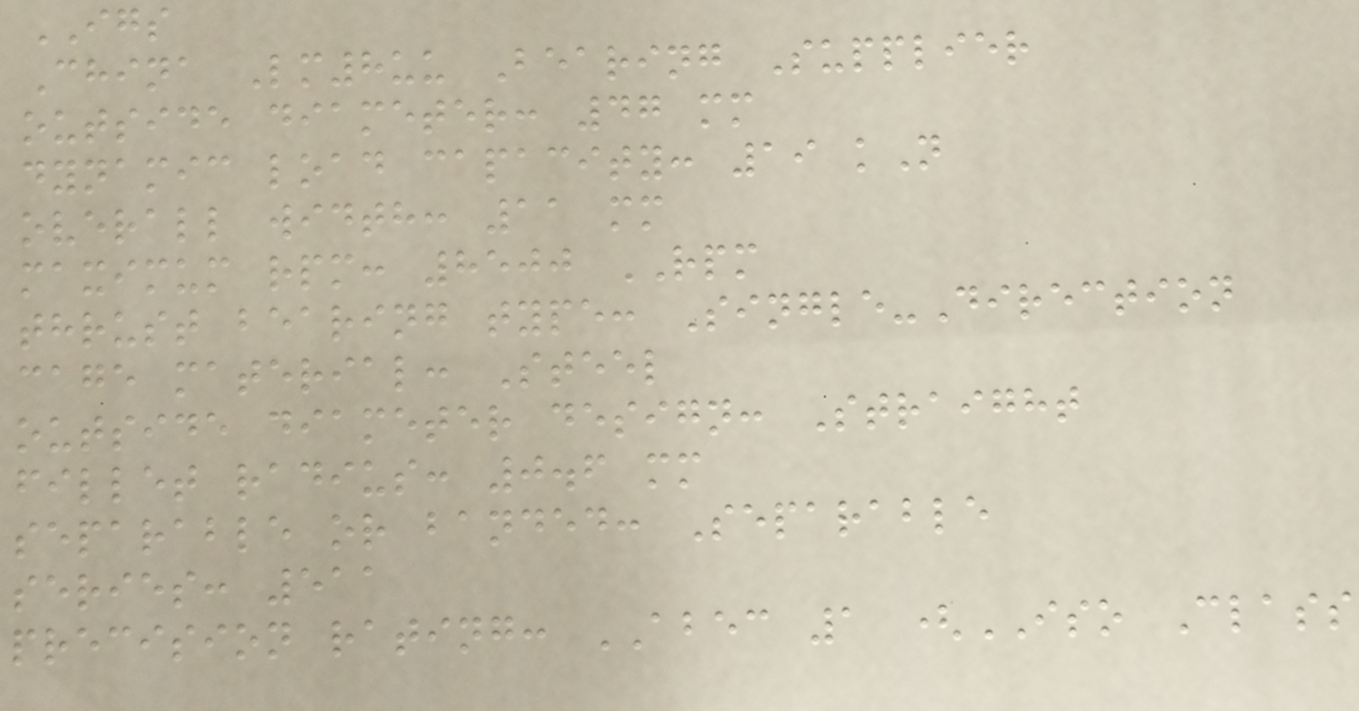IGS
China Lm8uu Bearing Supplier
outside diameter: 47 mm
dynamic load capacity: 19 kN
overall width: 11 mm
maximum rpm: 8500 RPM
thrust bearing type: Single-Direction
cage material: Steel
outside diameter design: Straight
fillet radius: 0.6 mm
separable or banded: Separable
series: 511
precision rating: ABEC 1 (ISO Class
